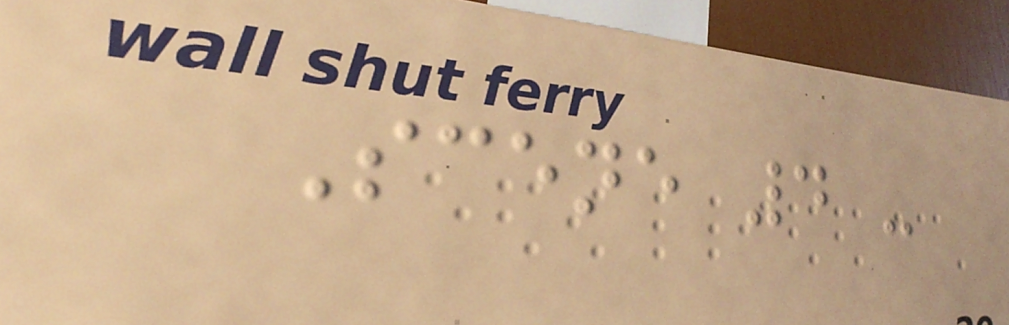Scene 4 -
